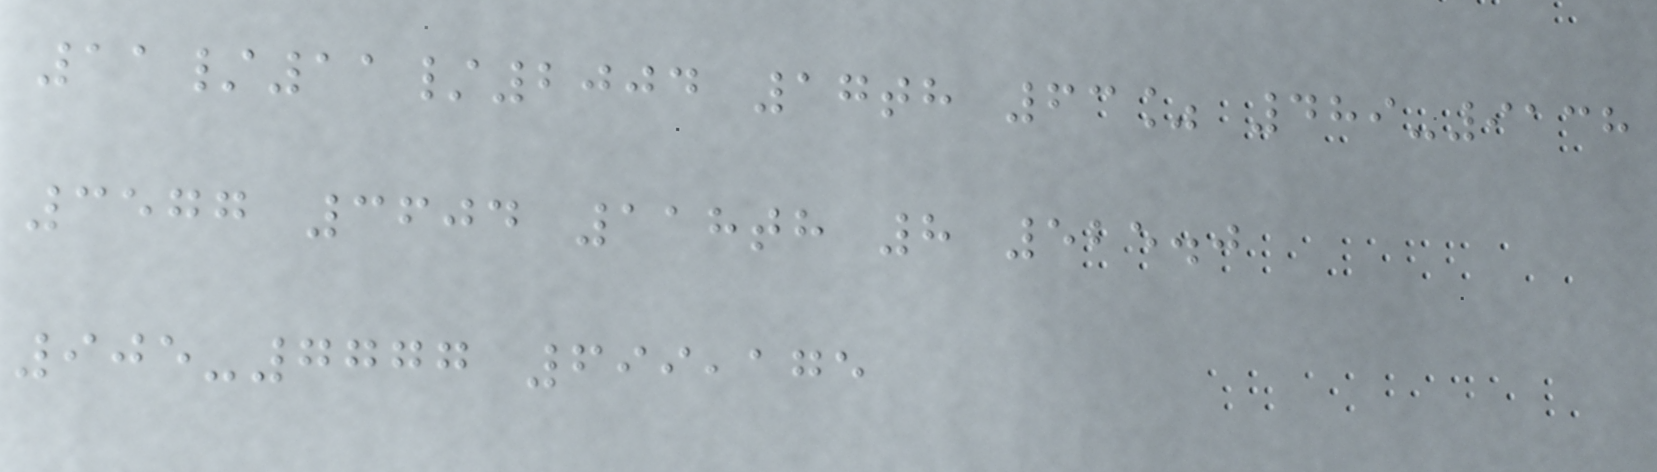11/11/2004 17th 63% 489-9138
3577 3604 118th 8 525.0
905-7777 699,175
